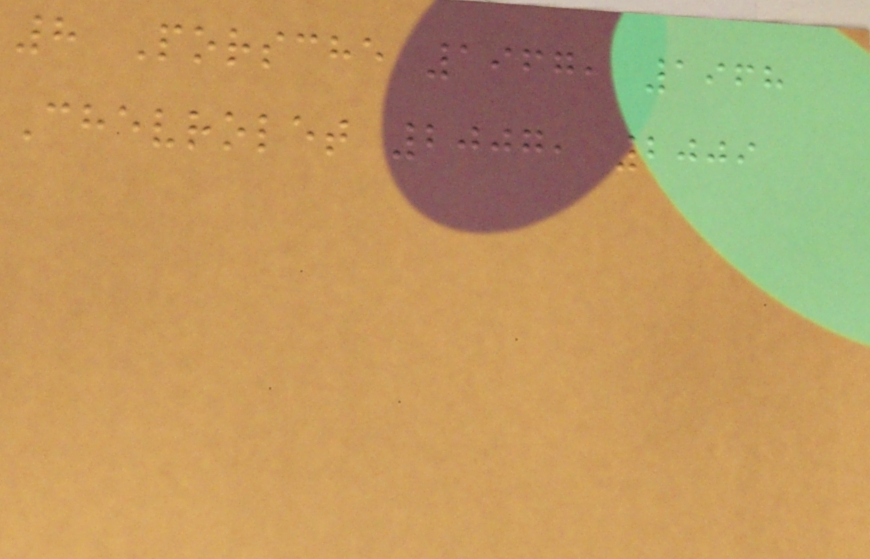8 Porsche 1967, 1968
Chevrolet 2007, 2009
